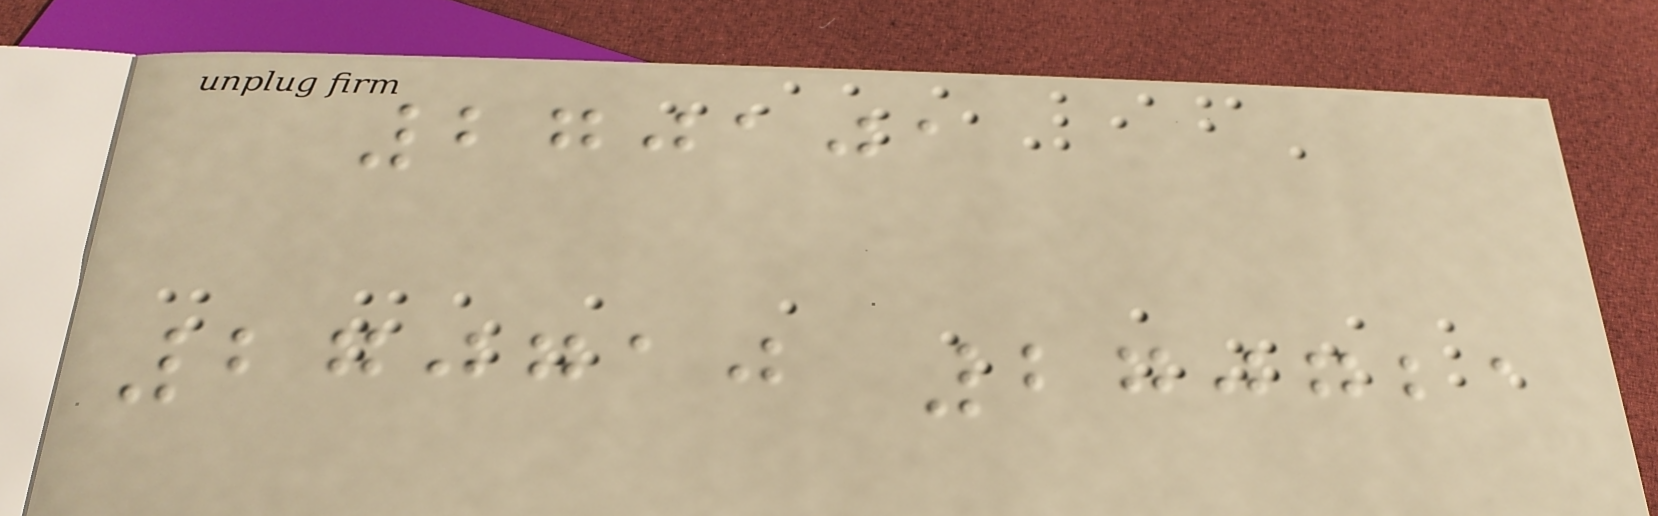270101
270710 270721
